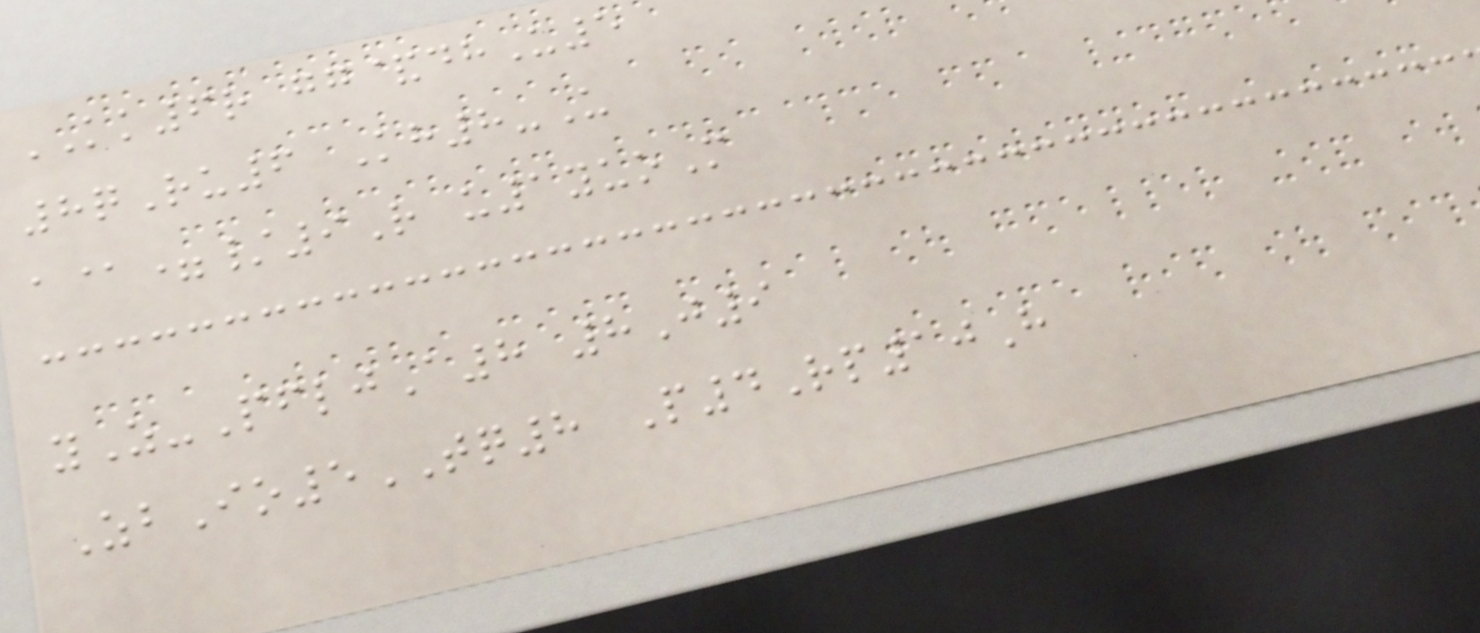KK6r gg&dhU5
8qRu6 Kh8-U
a@=/9R u1yuoM
yZ-PfljA8 8J9
ZbIo5TQ8 P4Rp10H
